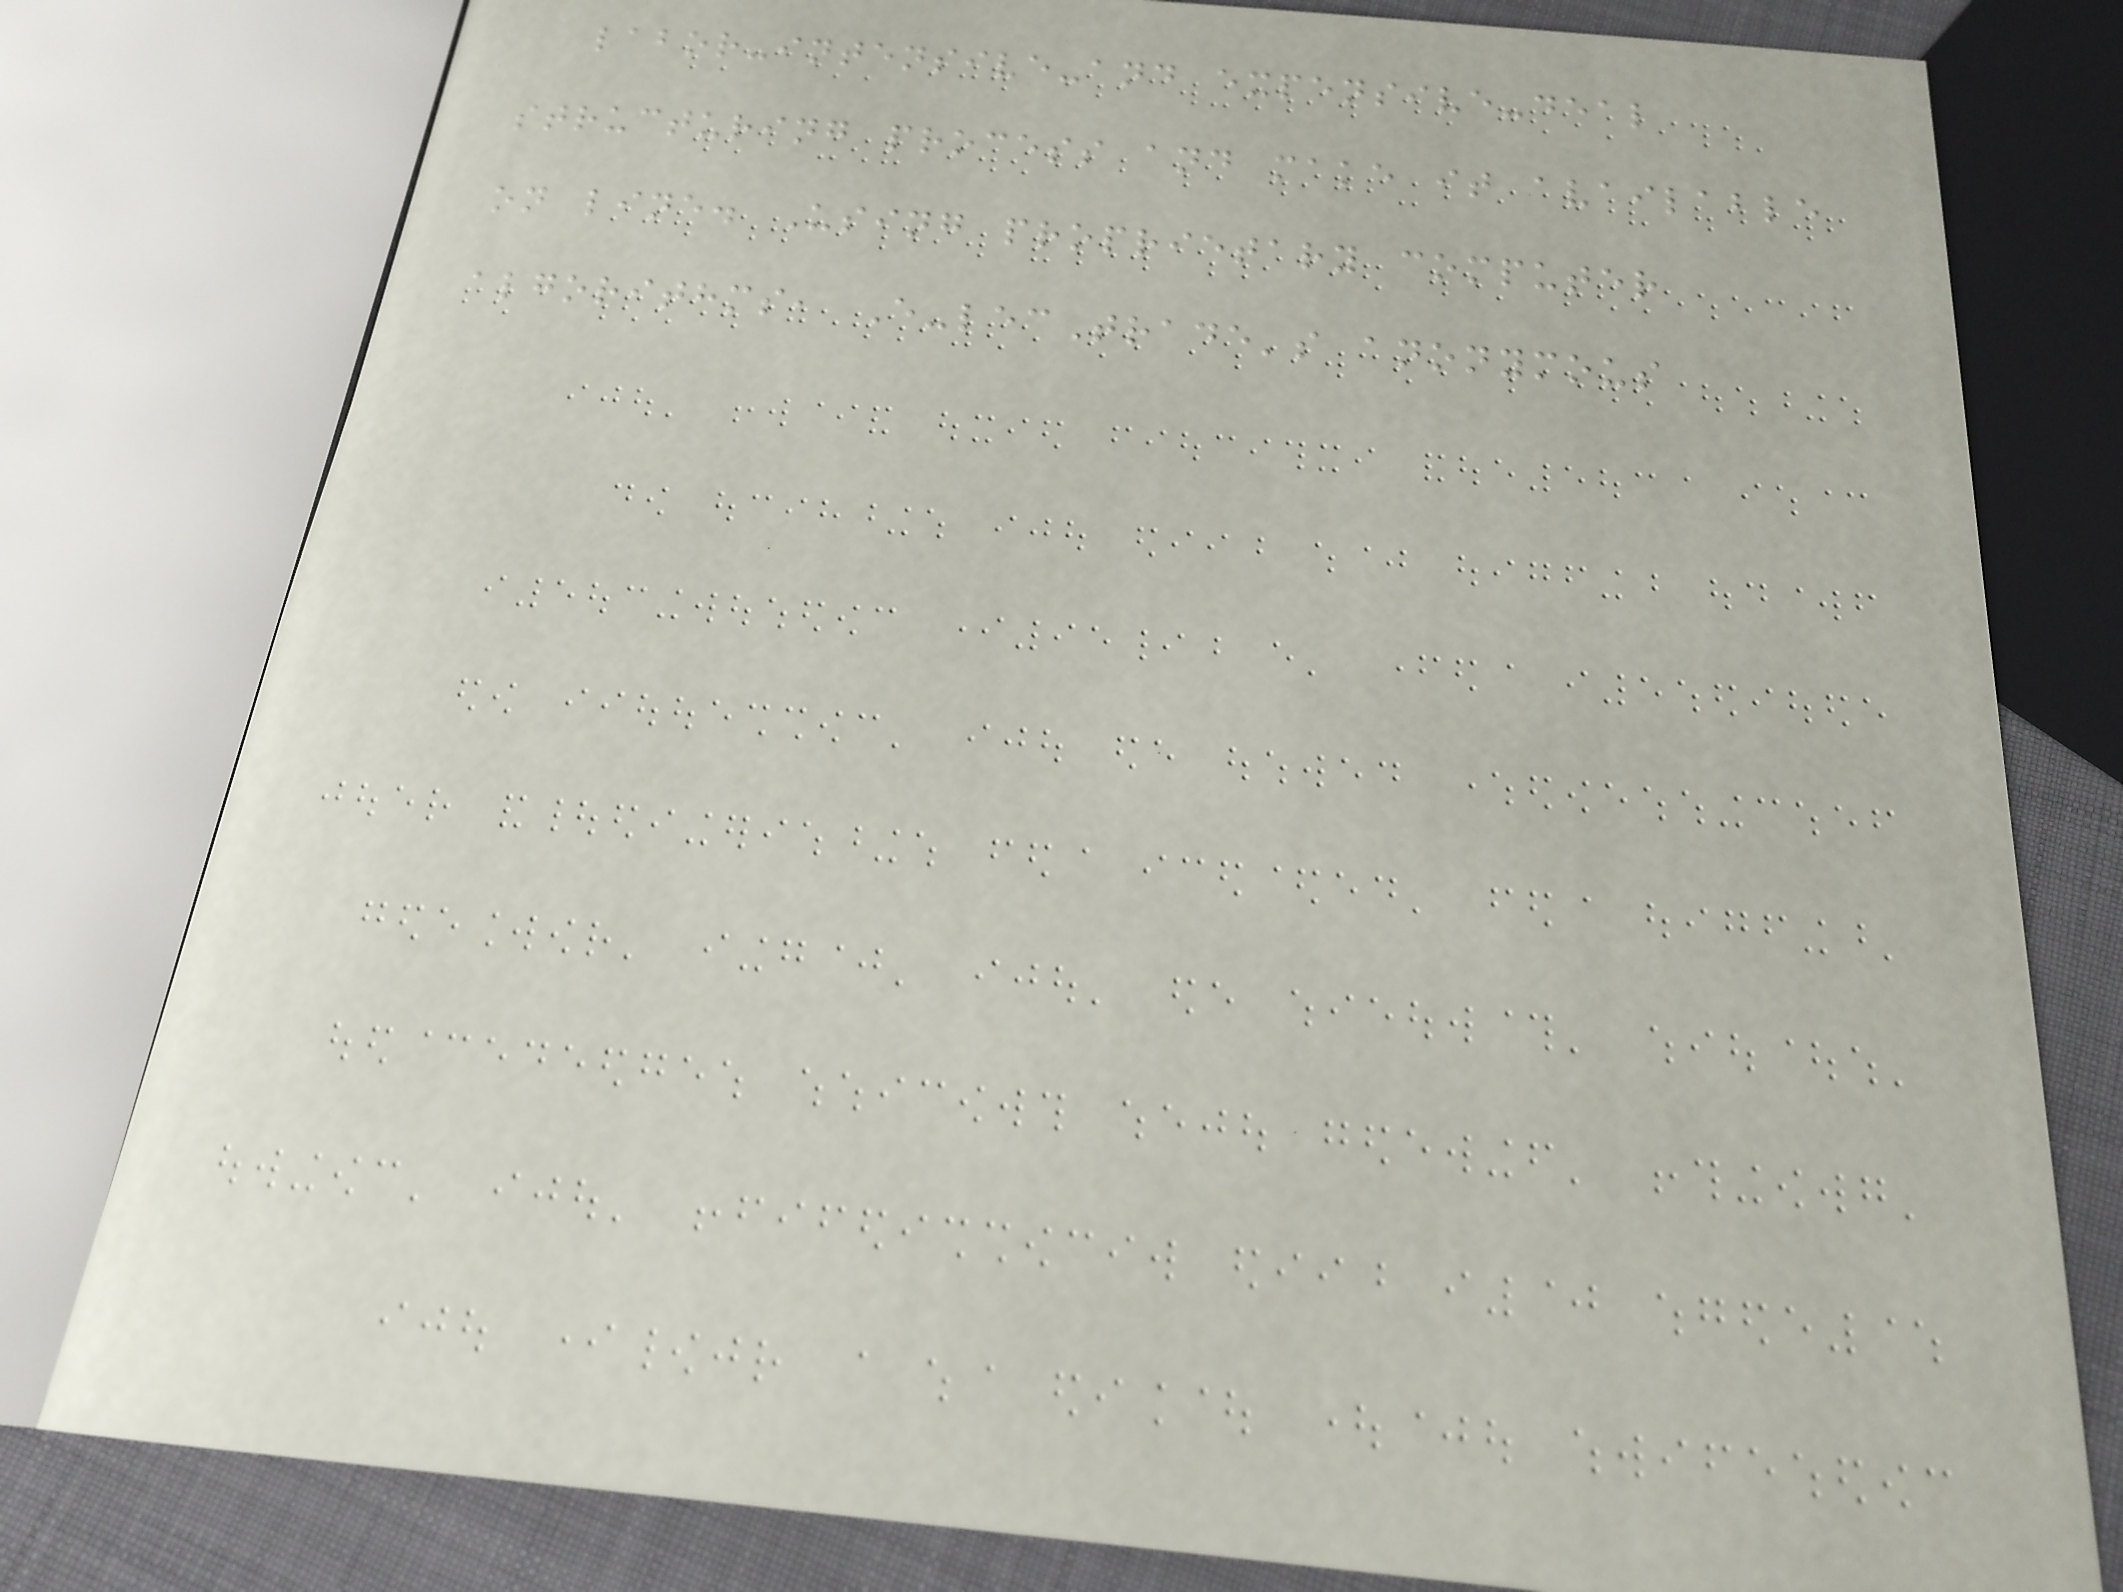labor-intensive-and expensive-deal
structuring process and make it available
on line. Using proprietary computer
algorithms, E-lecTrade's anonymous
